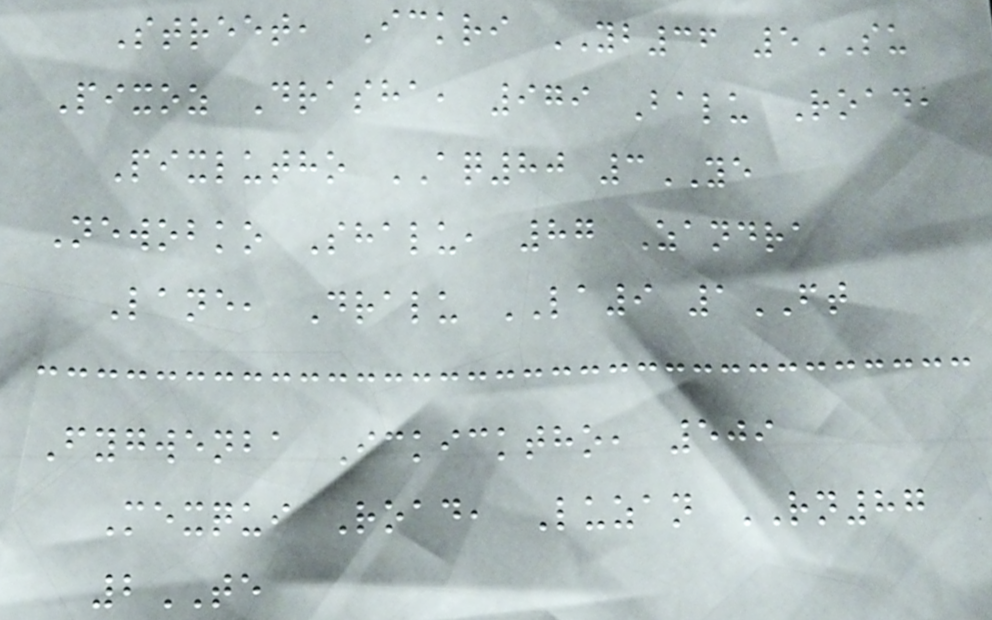Street, Ickri YB36 5SU
Pixoz Drasha, 979 Balu Road,
Pixlutho AQ80 3YE
Newobko Shalu, 87 Zandra
Lane, Dralu LA9 1FT
Fygwenba Ickicktho, 509
Mexqui Road, Luzan RN87
2TE
